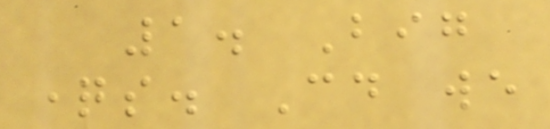1. Big
questions. Could we
